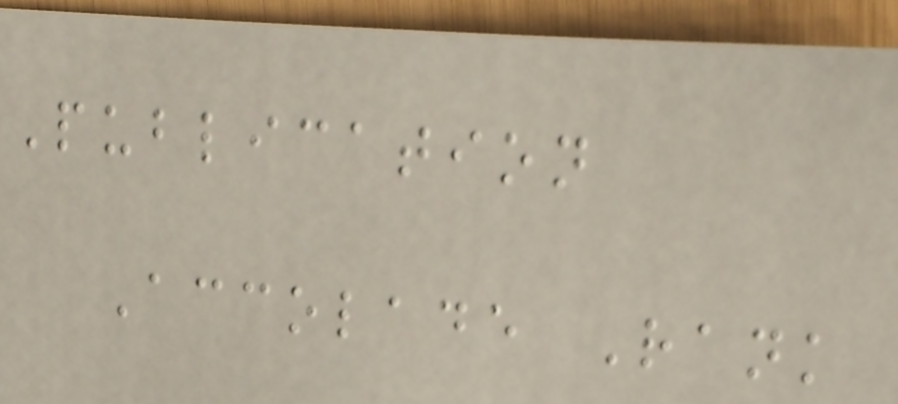Publication
Accolade Rank
